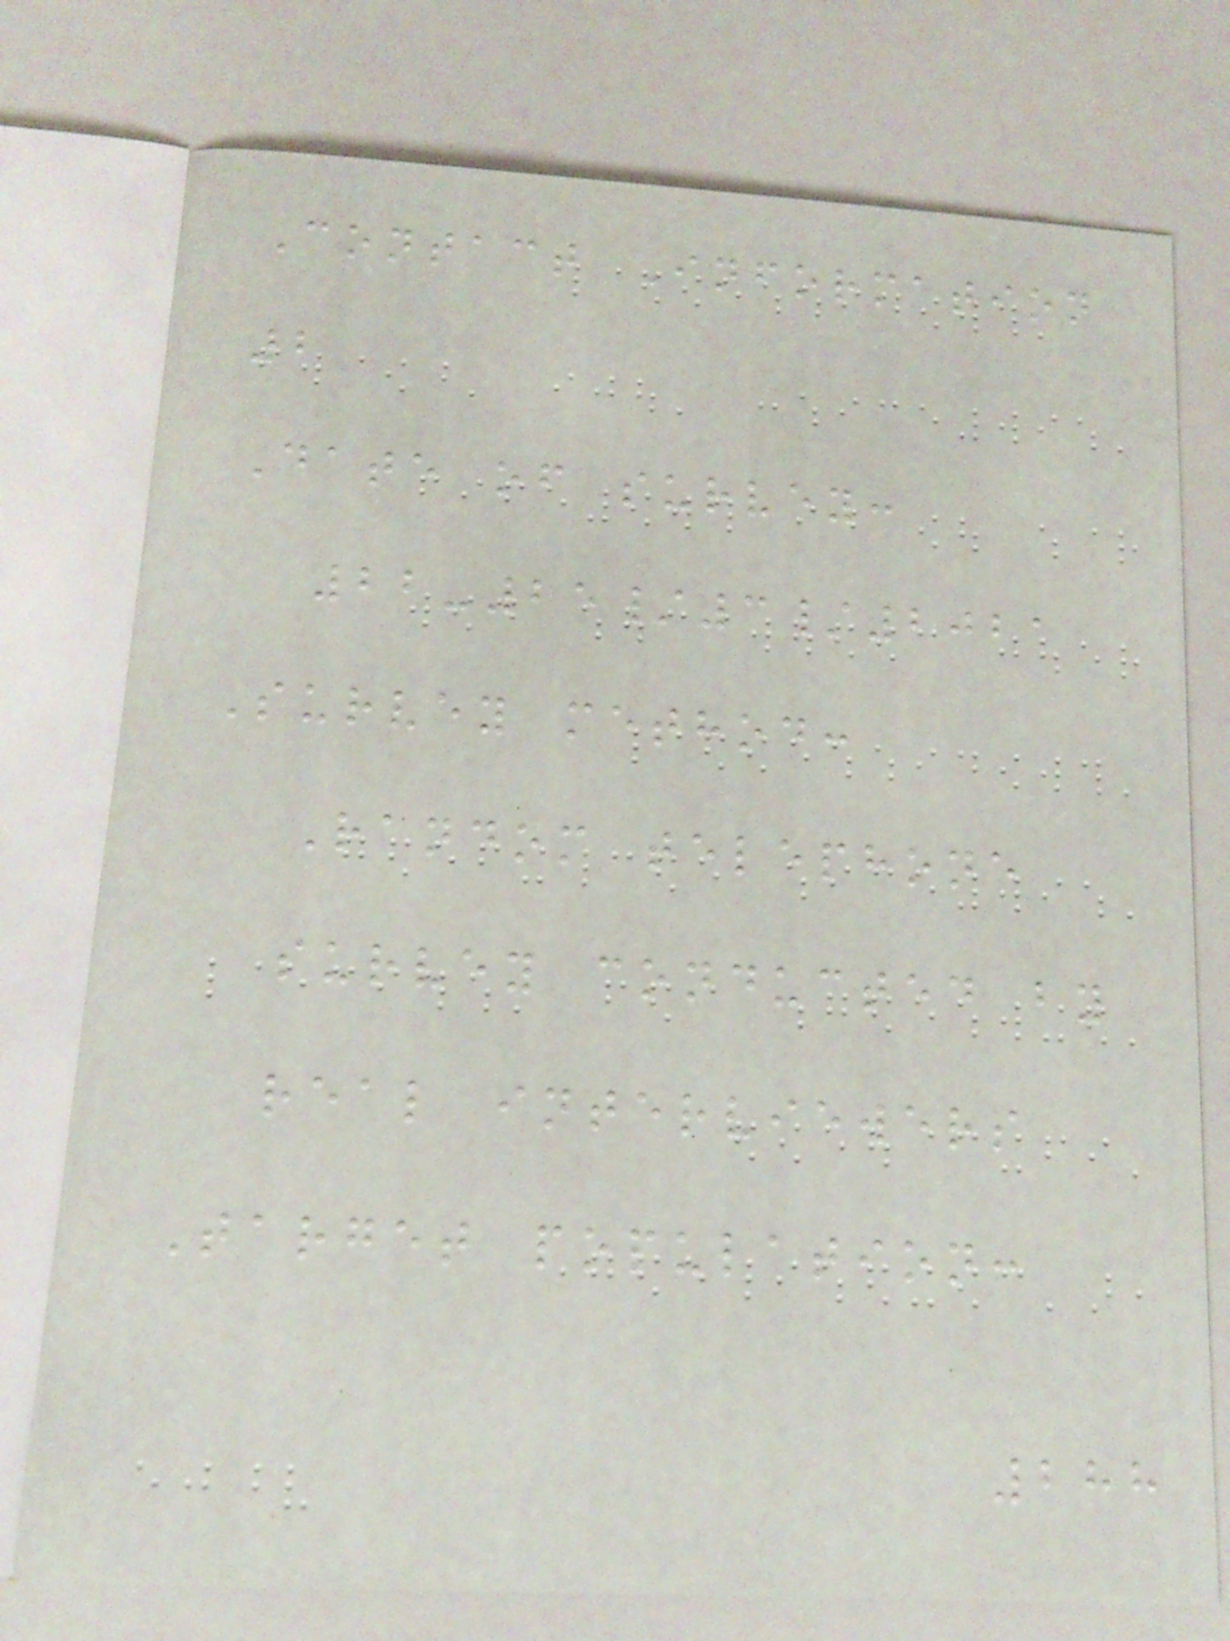Contact Information
2
Date of survey:
22-25/3/2021
Survey method:
Random telephone
survey conducted by
real interviewers
Target population:
288
